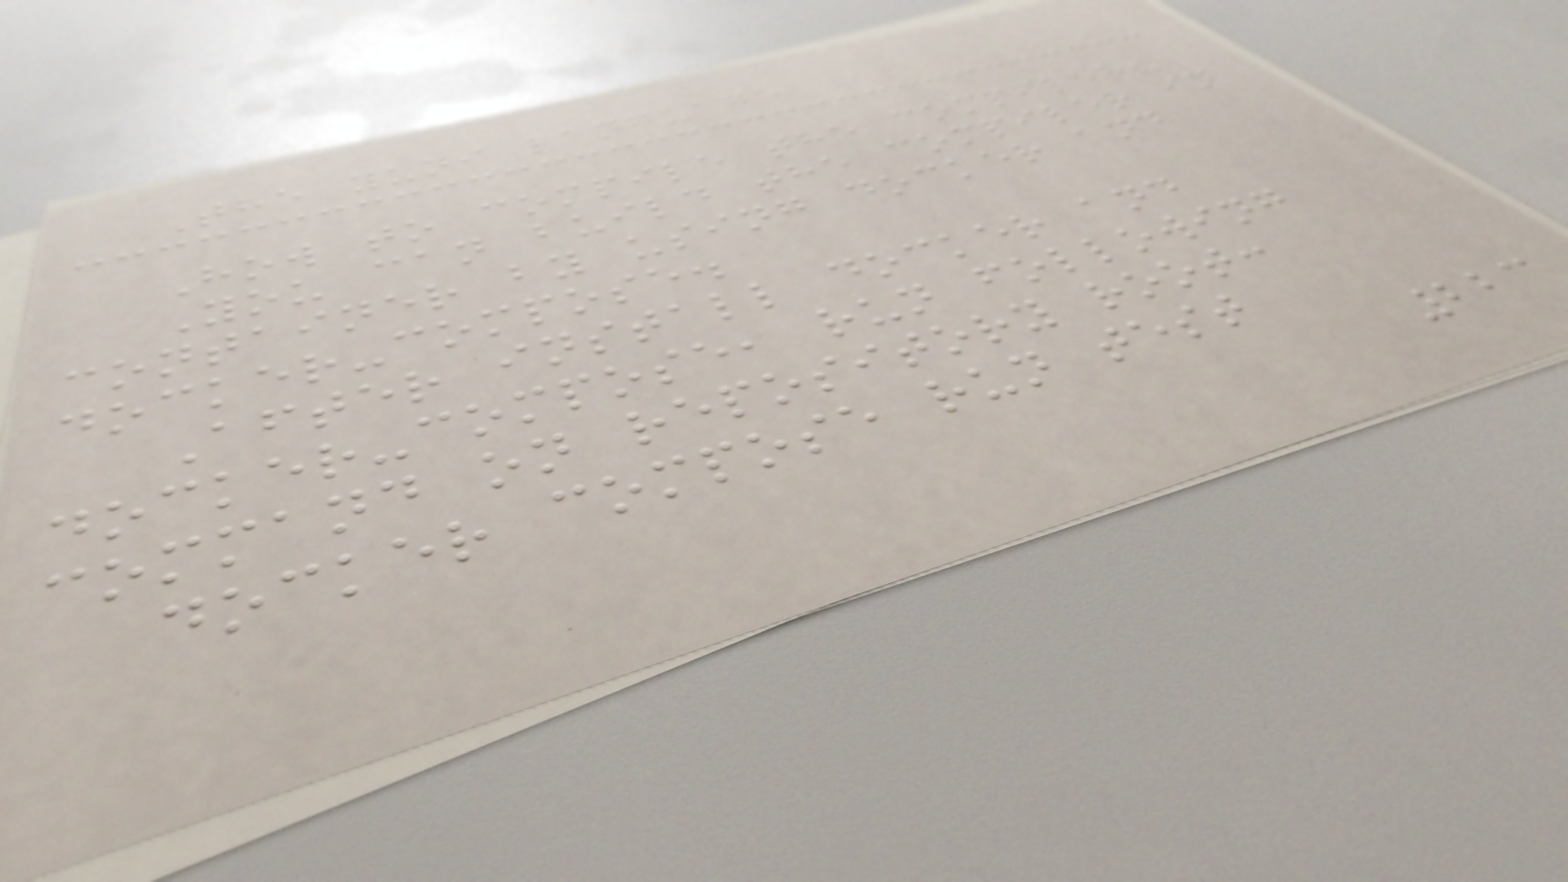The yuni language
How to compile the compiler?
You can build the compiler in
container by using docker and
docker-compose.
After install docker and
docker-compose, run following
command on repository root:
docker compose run test
223
